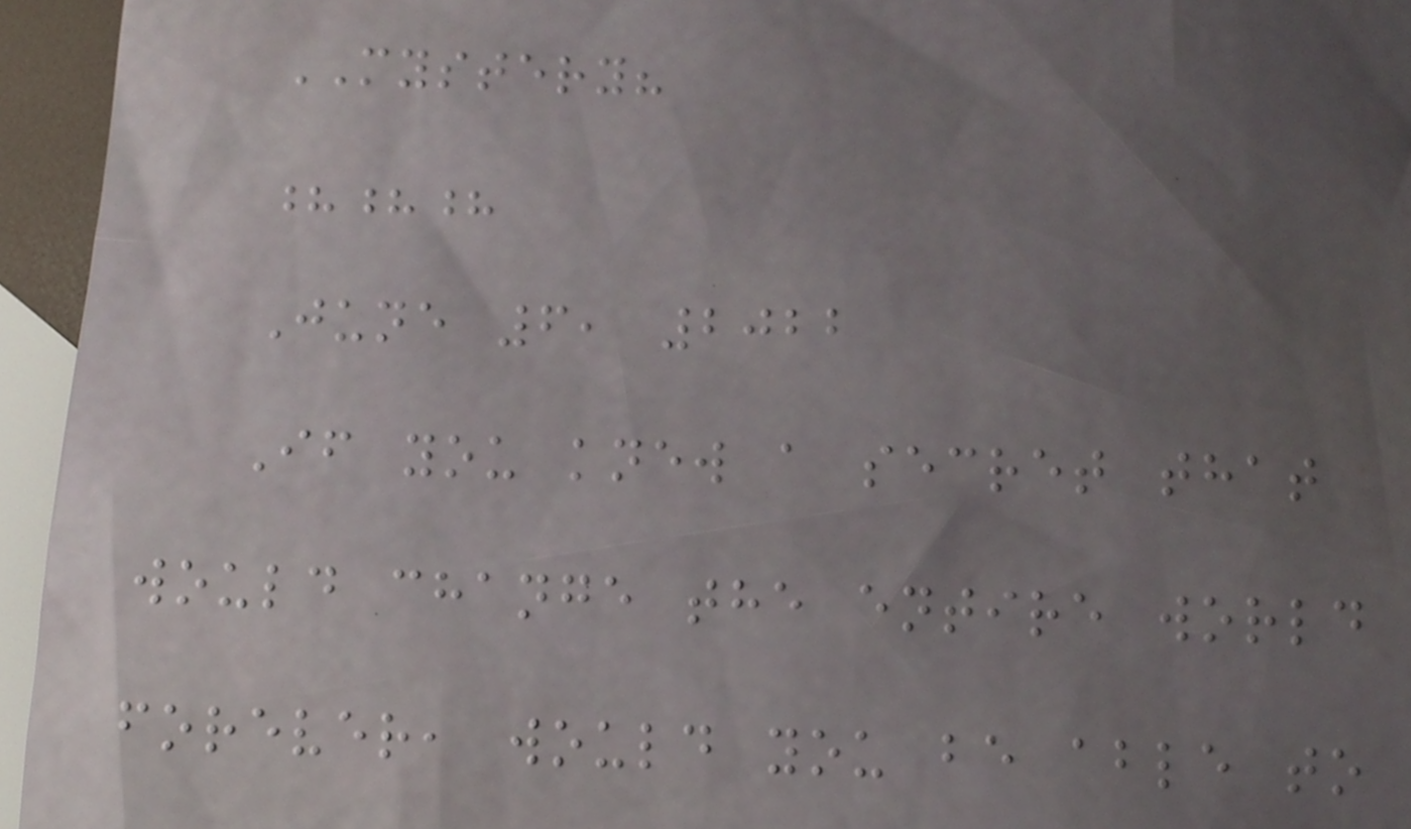MYSTERY?
???
June 6, 2022
If you knew a secret that
would change the entire world
forever, would you be able to
